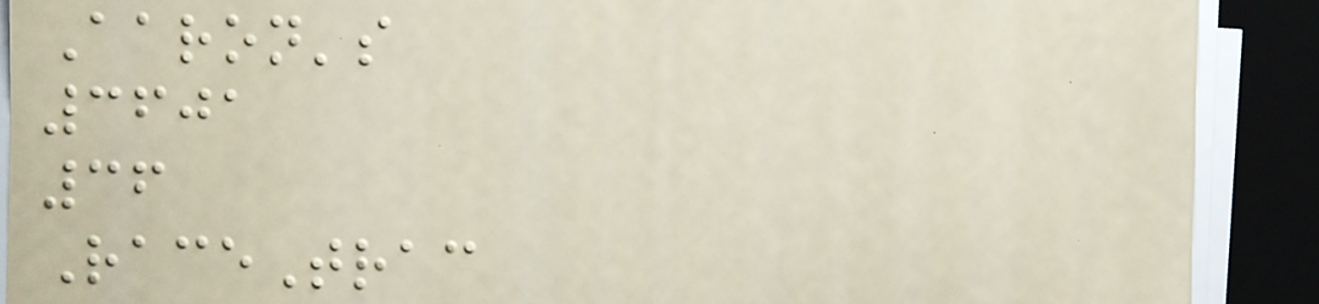Aaron's
3601
36
RaceTrac
